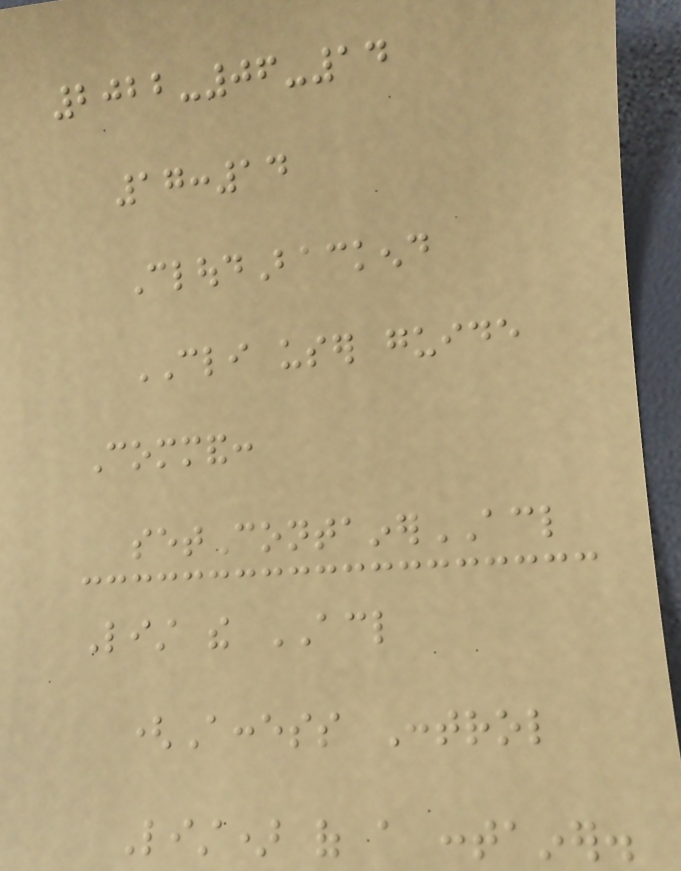2022-06-14
17:14
CloudBackend
CLI user guide
Command:
setContainerACL
List the ACL
(Access Control
List) of a container.
